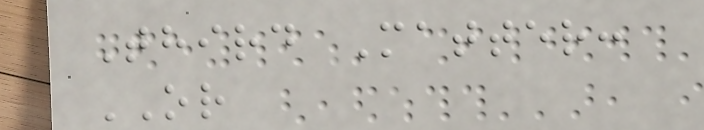Third Matter:
OR
